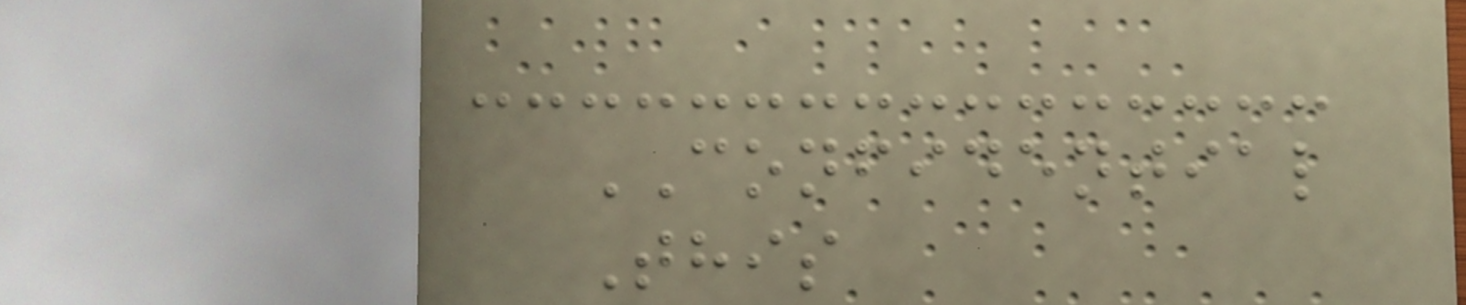CONFIDENTIAL
This
